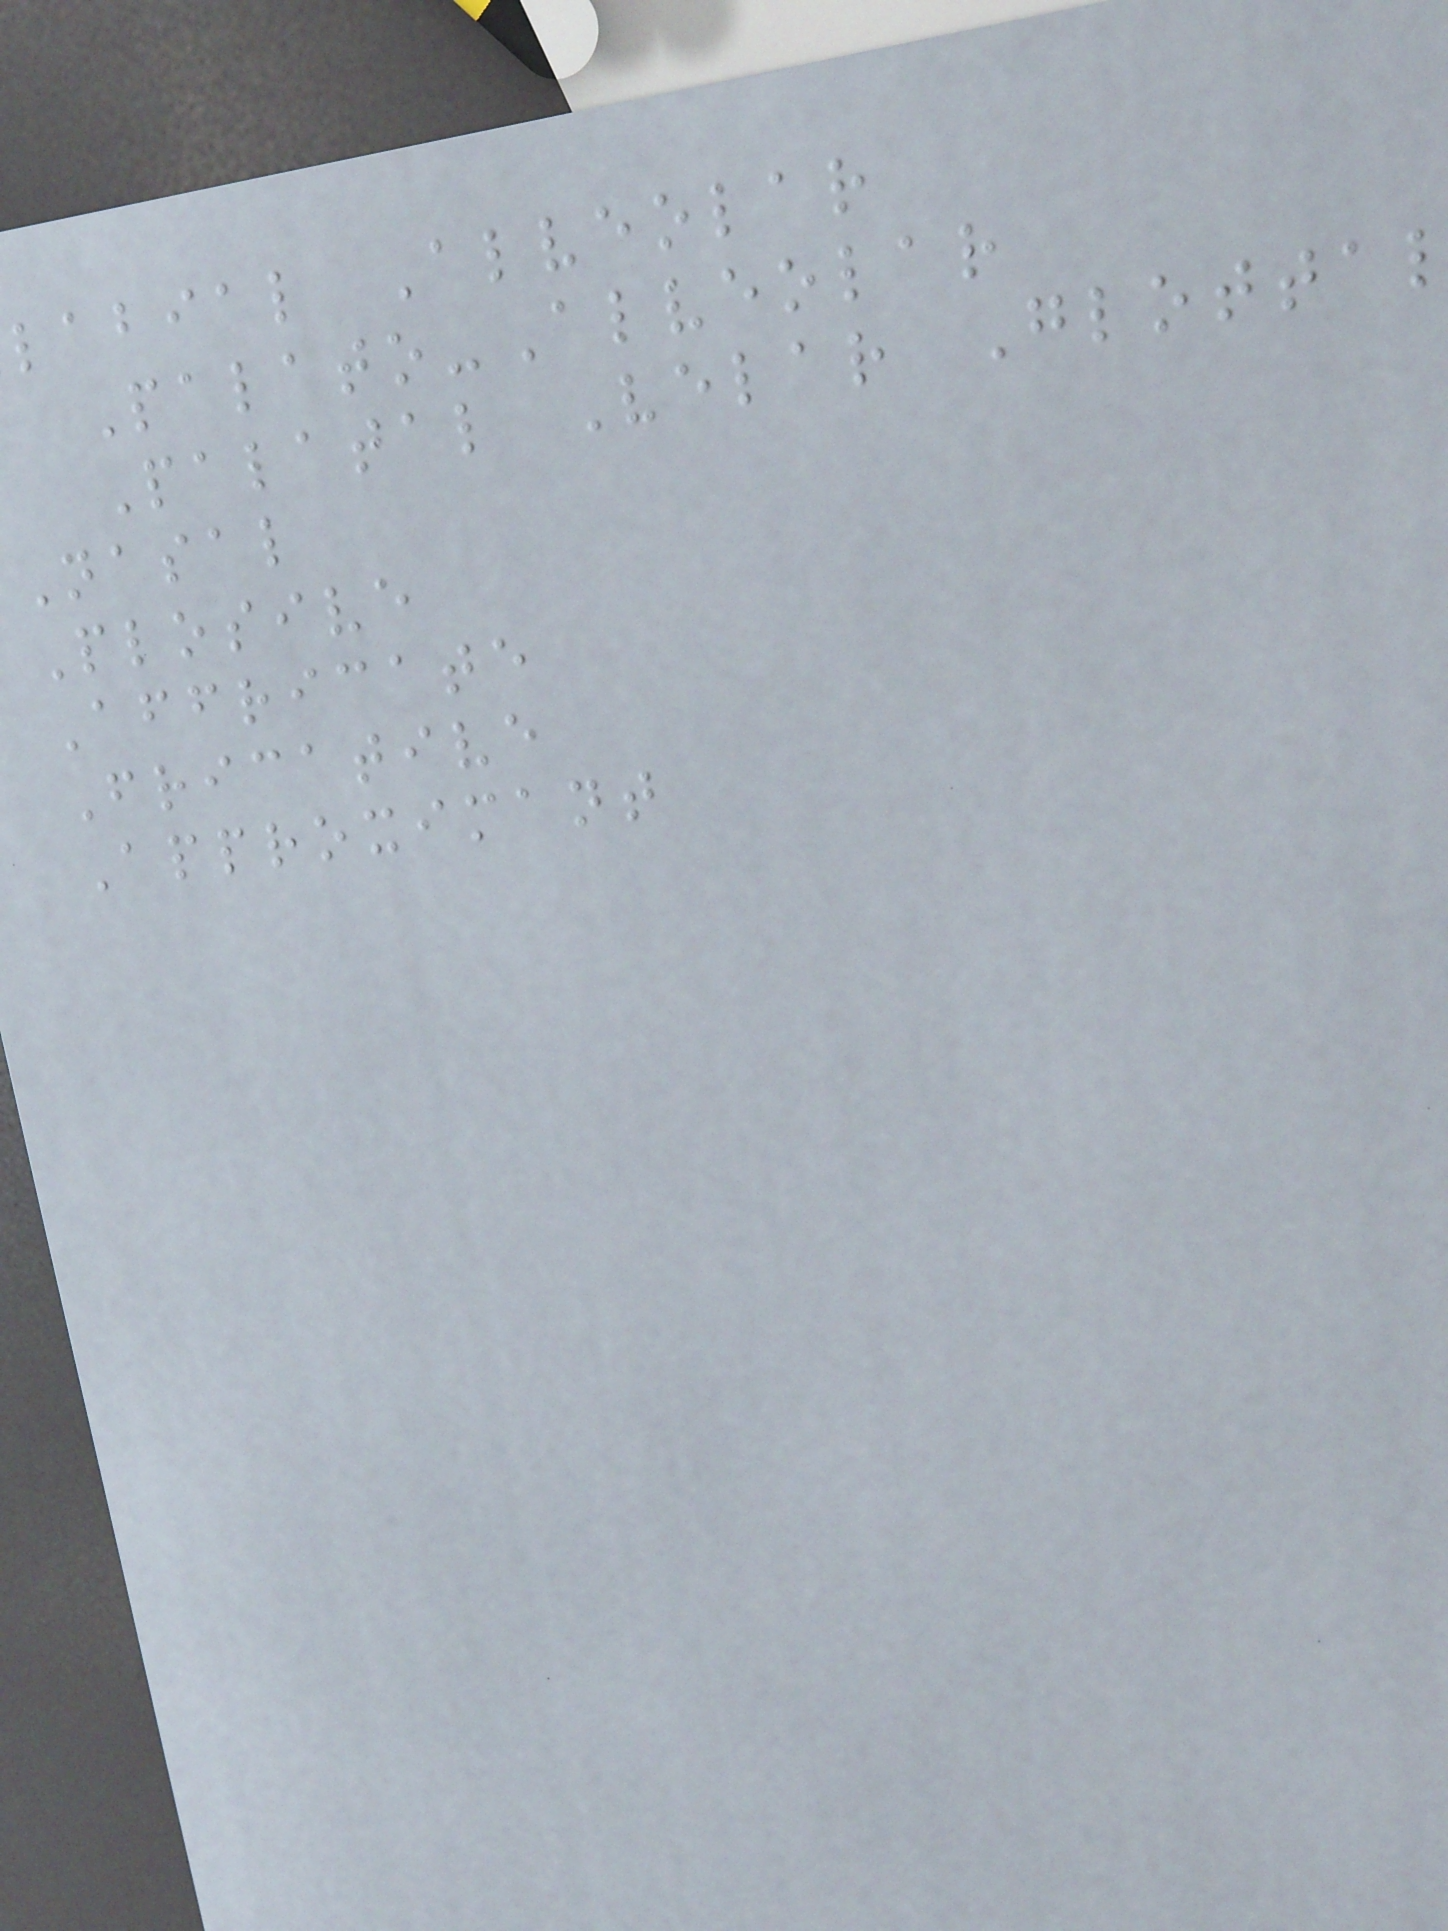labial Alveolar
Palato-Alveolar
Palatal Velar Glotta
Nasal
Plosive
Affricate
Fricative
Approximant
